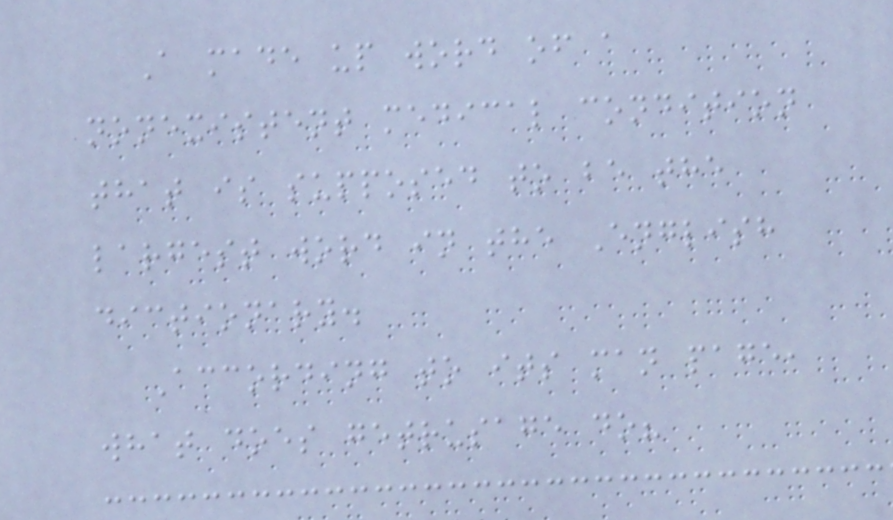A made up word of a
nonexistent medical condition
that is supposed to be the
largest word in the English
dictionary.
According to its man page,
what does getrusage do?
